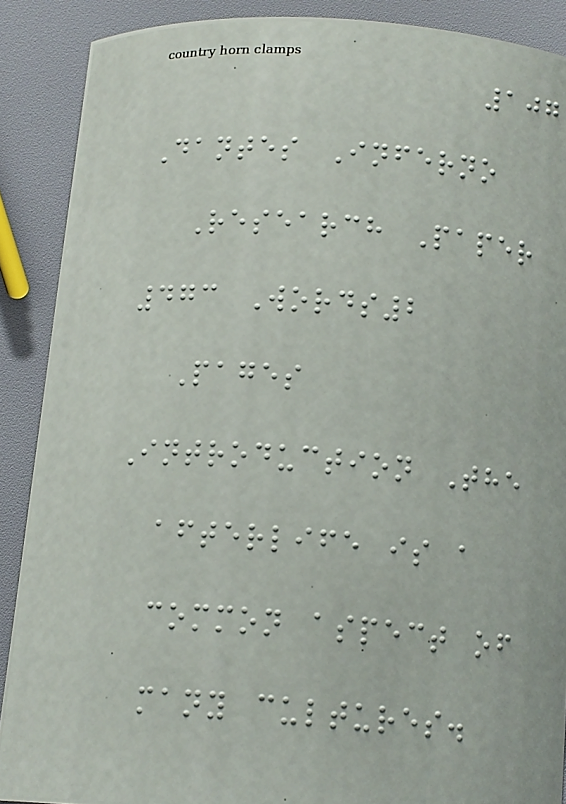107
Dantes Inferno
Research Paper
473 Words2
Pages
Introduction The
afterlife is a
common aspect of
many cultures.
